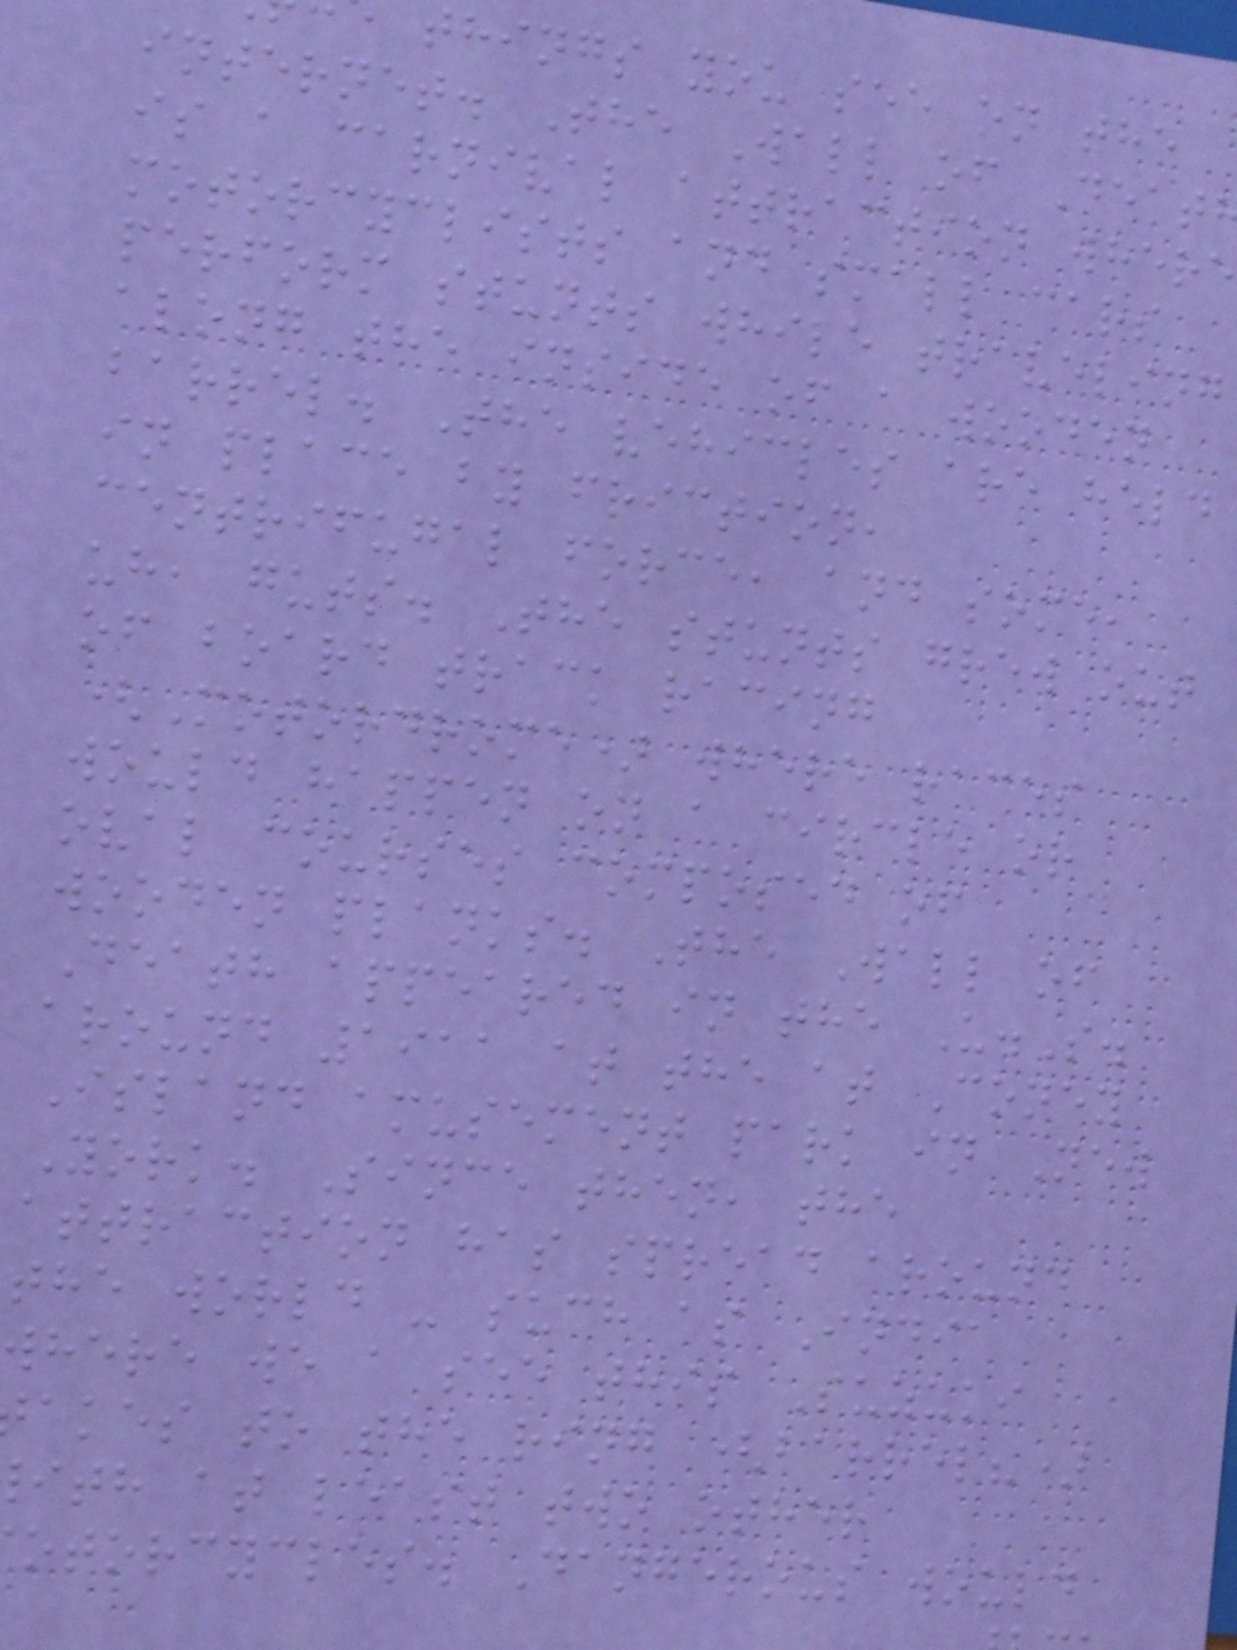things you see on the
internet. The Wall of Deat
is a carnival attraction where
motorcyclists and small cars
perform stunts while traveling
along the inside of a wooden
barrel. The vehicles are held
in place by friction,
centrifugal force, and some,
uh, guts. The stunts grew out
of board track racing
(Motordrome) where races
would happen on a circle or
oval courses composed of
wooden planks. The Wall of
Death appeared in the U.S.
around 1911 at the at Coney
Island amusement park in New
York. Since then, the
attraction has spread around
the world - such as India
where we a see this Suzuki
akes to the ring (barrel?)
ith at least two other
otorcycles. Dangerous would
